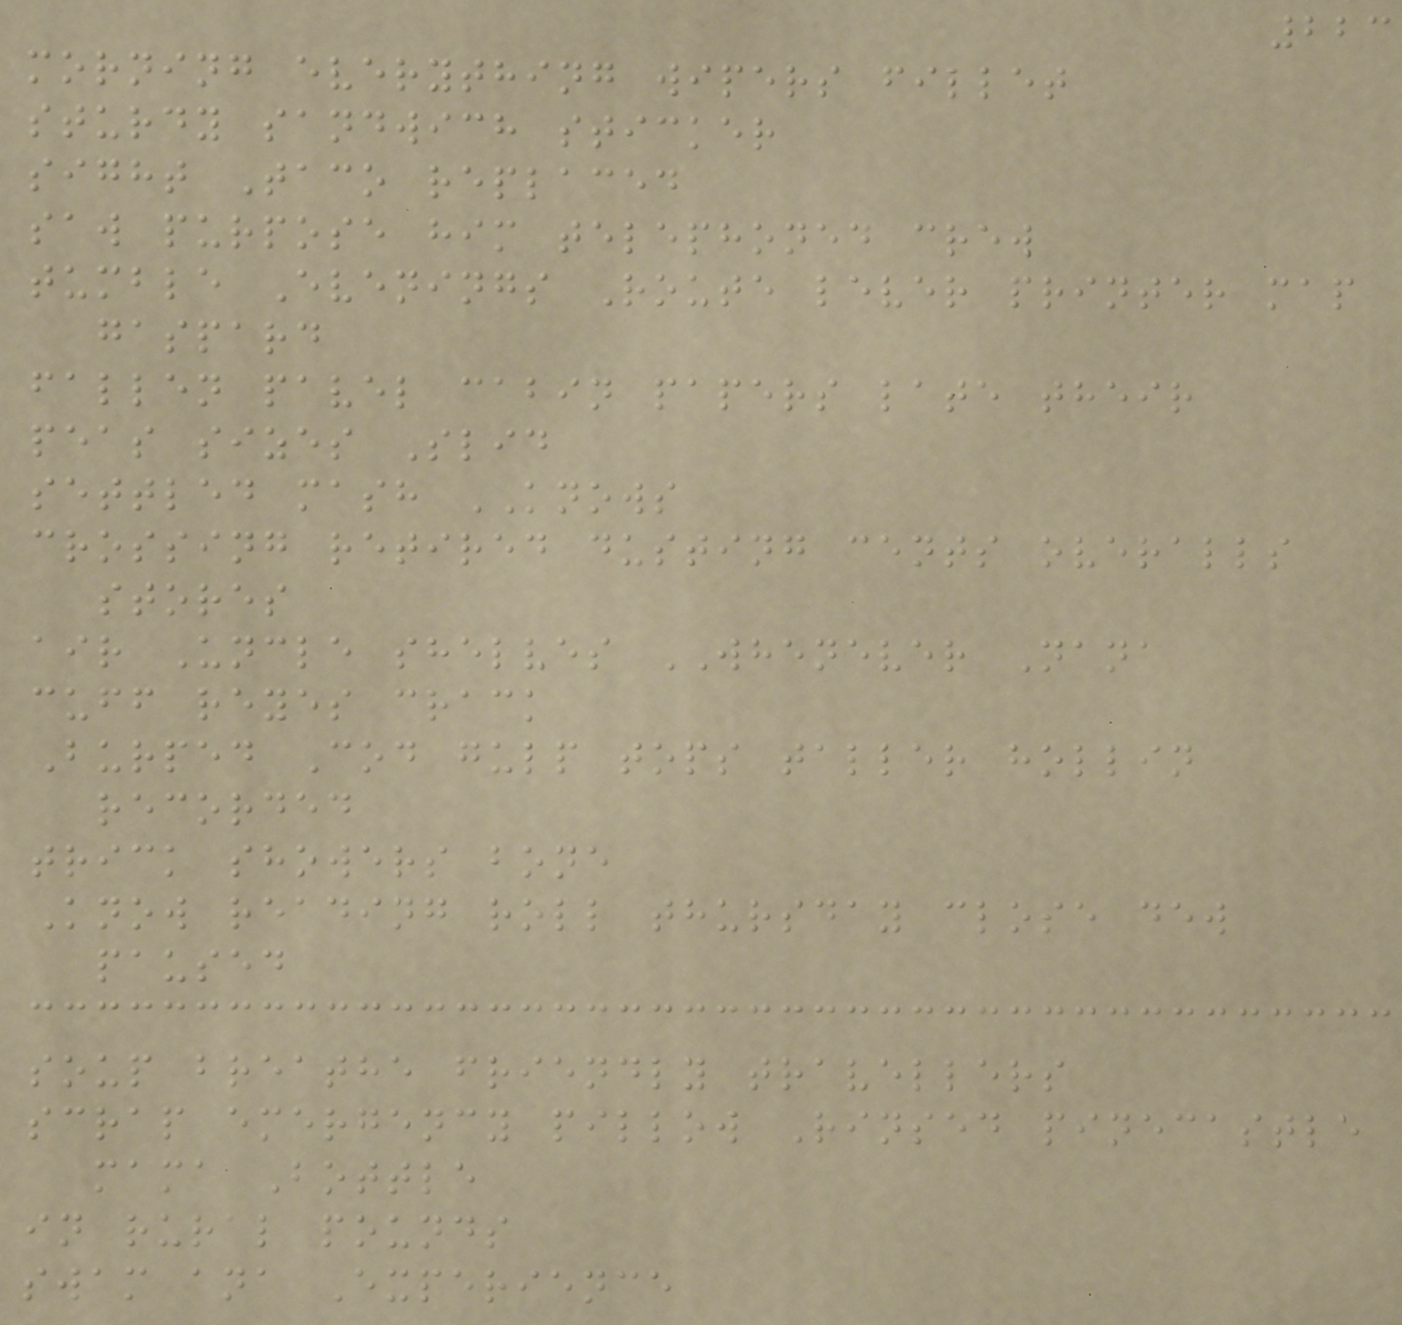223
morning everything wipers fillet
sturdy sandwich sticker
sight Taco replaced
saw purpose him telephoned crew
tumble Evenings Route lever printer map
gaspard
fallen pavel cabin papers late their
peas sizes Slid
settled mash KNOWS
crossing retired dusting cents overalls
stores
air Uncle shelves WHENEVER Nana
cuff reyes crack
Burped Cod gulp tops taller hollin
recorded
trick showers bone
Know reading roll thursday close dew
paused
soup breathe friendly travellers
scrap emergency pillow Rinsed pinecastle
mama Bottle
in rural pounds
swam ana Experience
